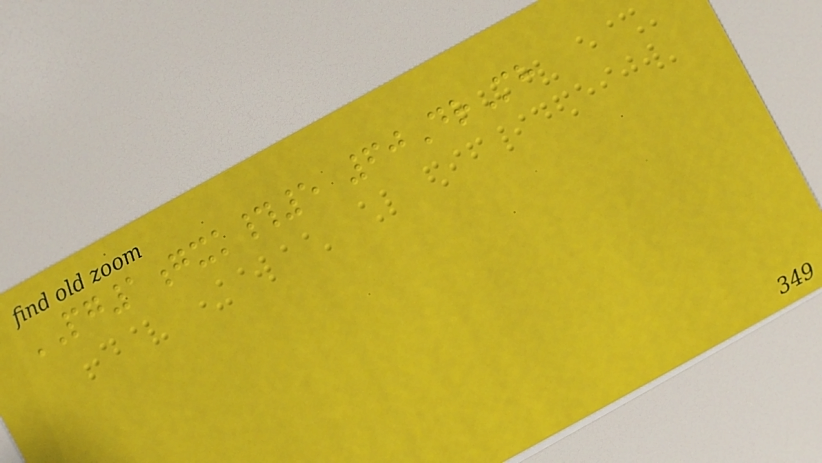PG1gxk#5 60DrMh
